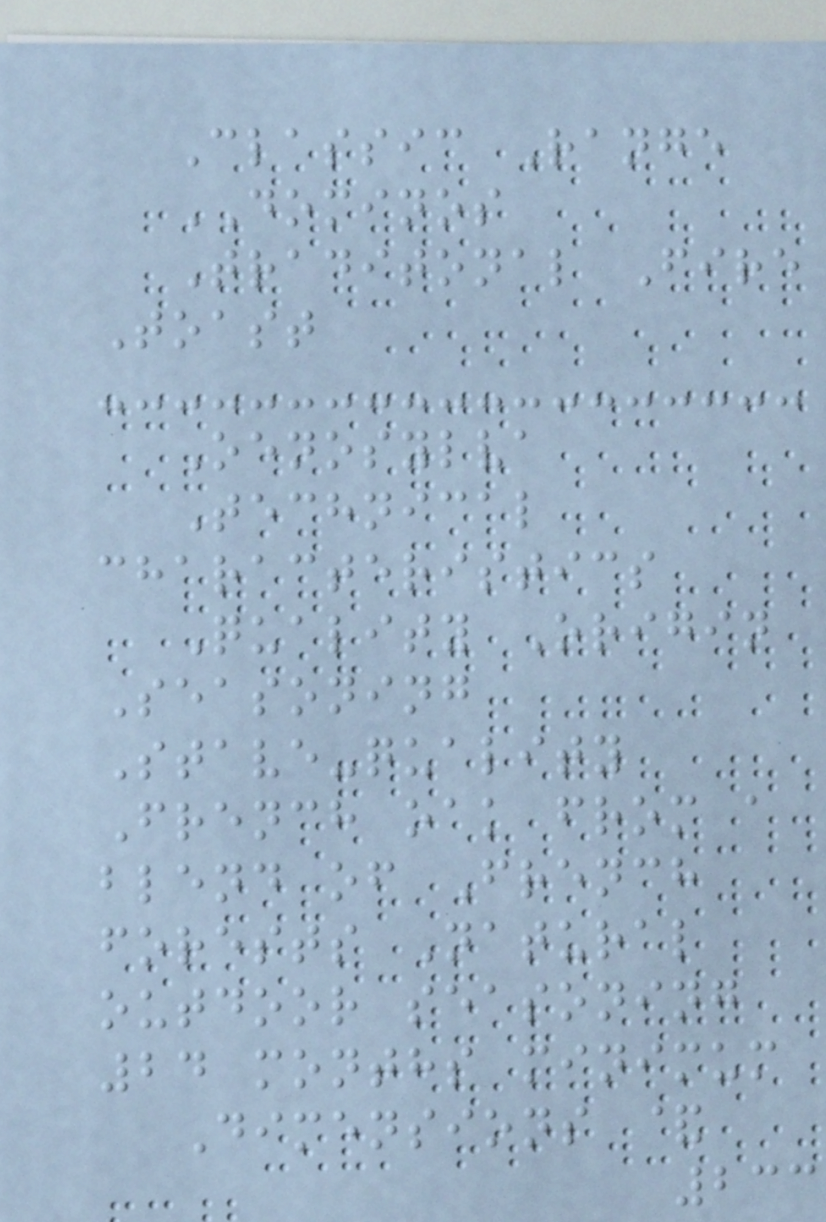Classic Range
DOMINOS
Traditonal Fire
Toast
Oenosylva
Technical
characteristics
Quality Origin
Seasoning
Stave-quality
French oak from a
blend of French
forests Natural
outdoor seasoning
24 months minimum
Dimensions &
233
